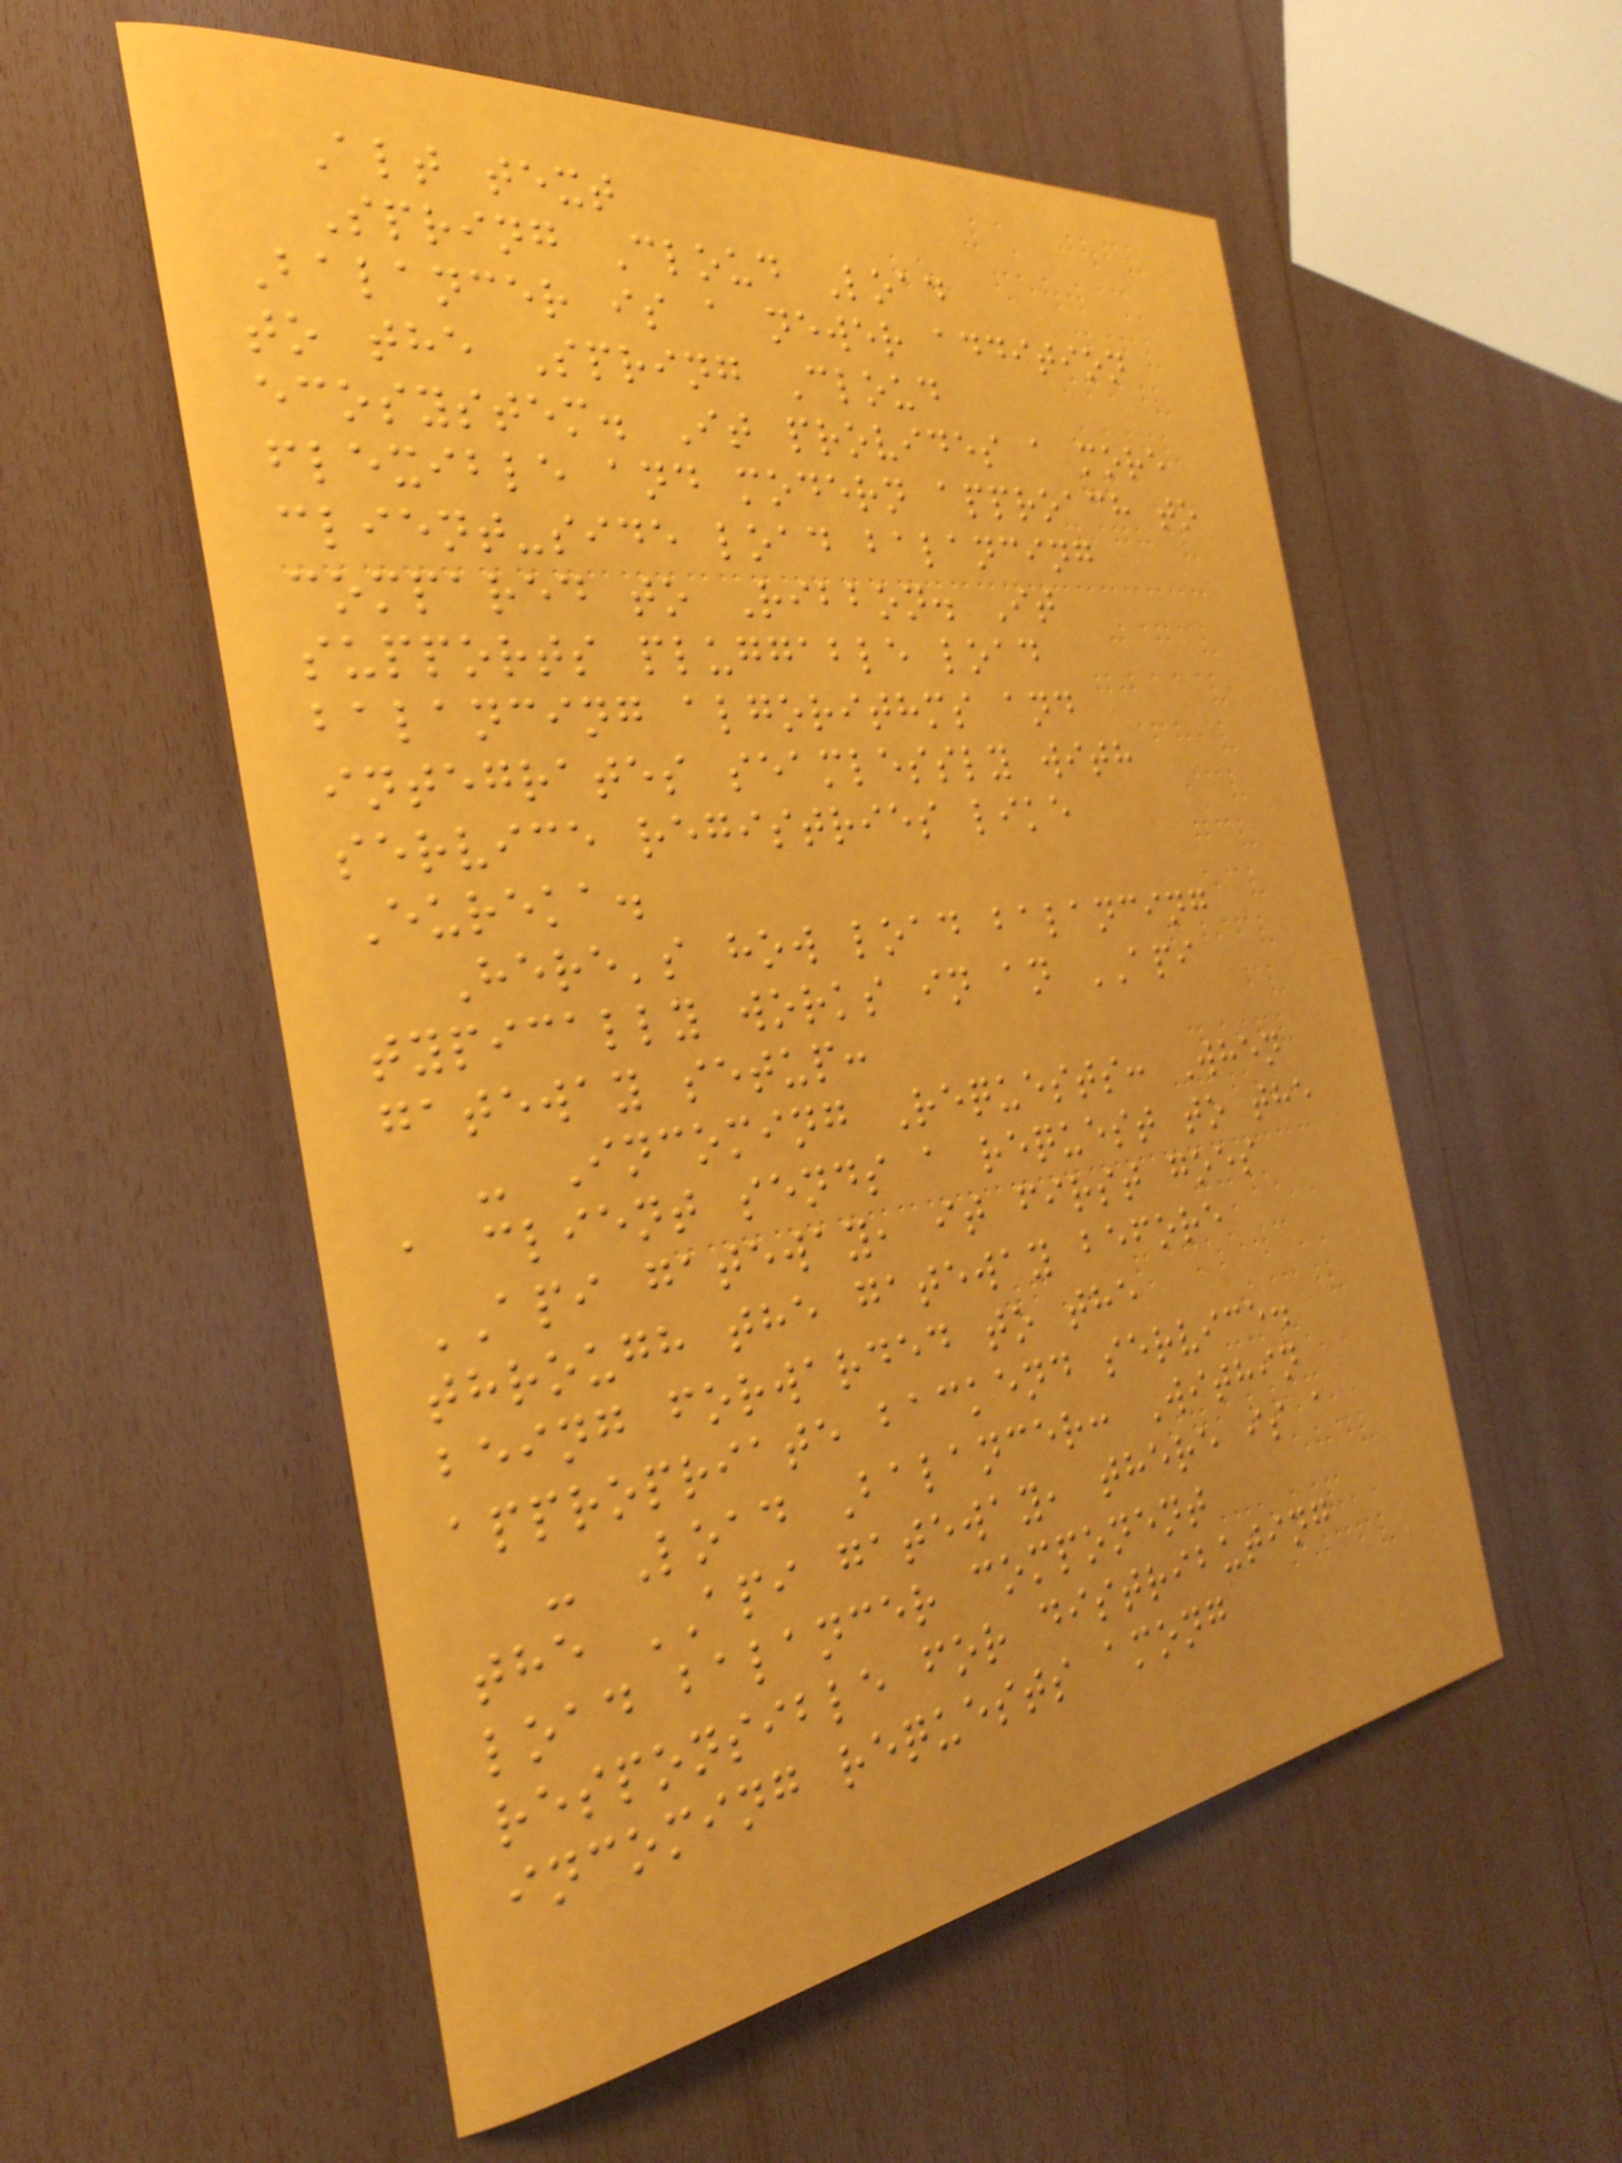Alt text
Spring Cloud Load
Balancer is a newer addition
to the Spring Cloud
ecosystem. It provides a more
flexible and modern approach to
client-side load balancing
compared to Ribbon. It
supports pluggable load
balancing algorithms and
integrates seamlessly with
service registries like
Eureka.
Here's how load balancing
typically works in an API
gateway setup:
- Incoming Requests: When
a client sends a request to the
API gateway, it first goes
through the gateway before
being forwarded to the
appropriate backend service.
- Load Balancer: Within
the API gateway, there is a
load balancer component
responsible for distributing
incoming requests among
